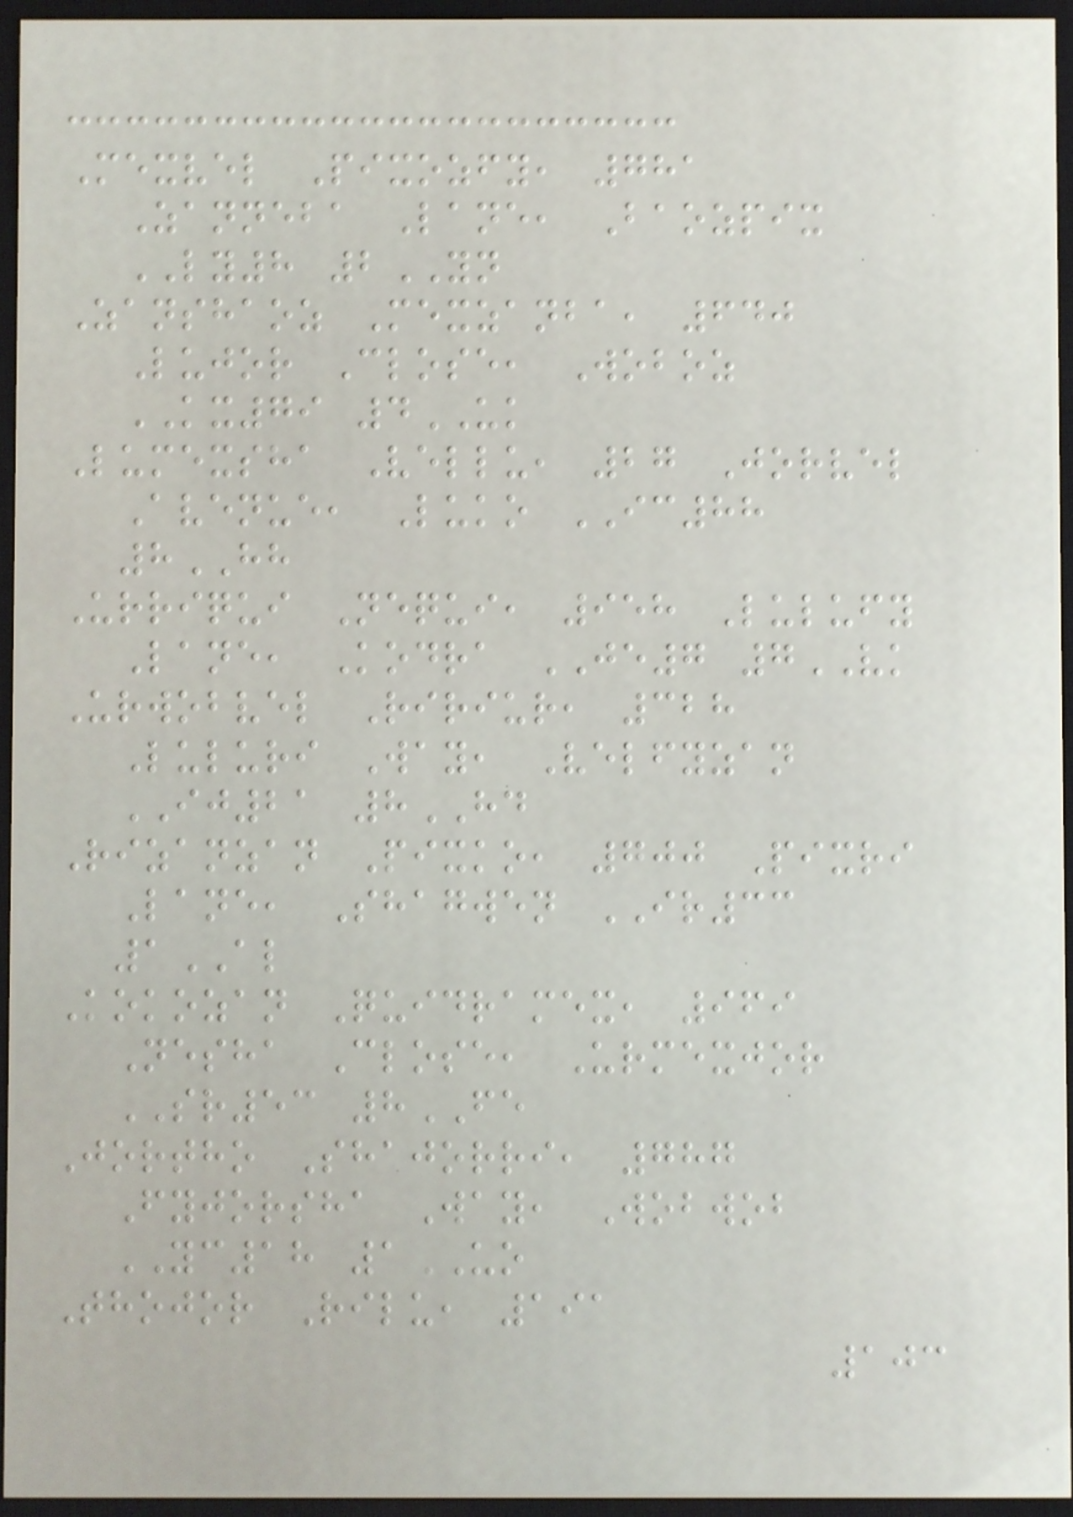Mexvel Pixozfy, 781
Zanneba Lane, Baozpix
LY8 2YN
Zanshaoz Mexzanba, 640
Lujor Close, Woboz
KX79 4UK
Lumexsha Vellu, 27 Jorvel
Avenue, Luko IC88
8HH
Urriqui Nequi, 958 Lulufy
Lane, Kodra JE7 7VK
Urwobvel Ririur, 328
Luluri Way, Velfyzan
IJ21 8HD
Rizanzan Pixko, 700 Pixri
Lane, Shagwen IR33
1AL
Kokozan Quidramex, 969
Nesha Close, Urmexjor
SR53 8FE
Jortho Shajorri, 787
Fyjorsha Way, Wobwob
YC18 1UO
Thojor Rilu, 191
103
